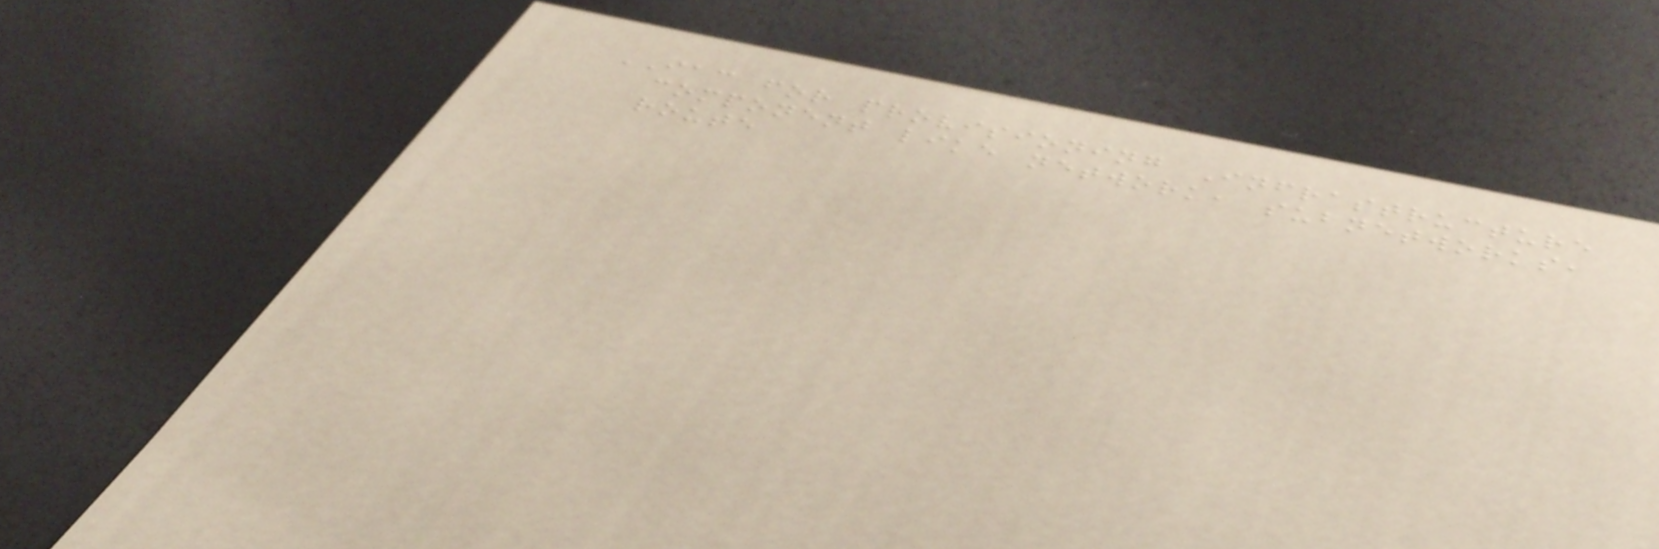IAC for provisioning Infrastructure
component like network, subnetworks,
route
